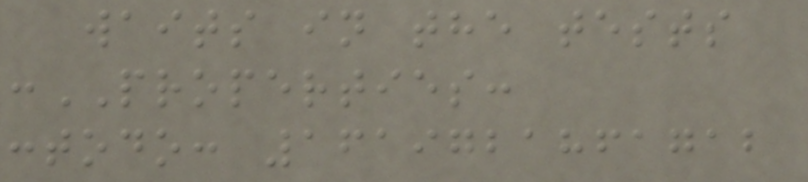waits in the tests
:PROPERTIES:
:todo: 1619721861712
